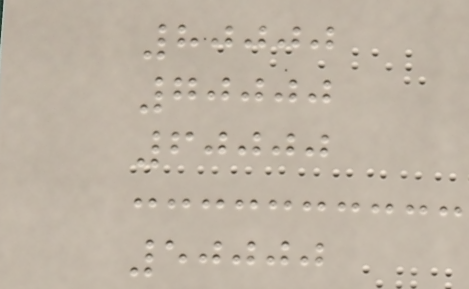80000
70000
60000
50000
